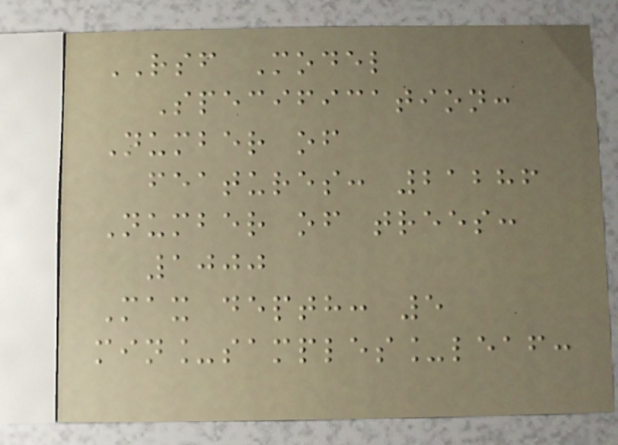RSF Model
Specification:
Number of
features: 21286
Number of trees:
1000
Max depth: 5
min_samples_leaf:
